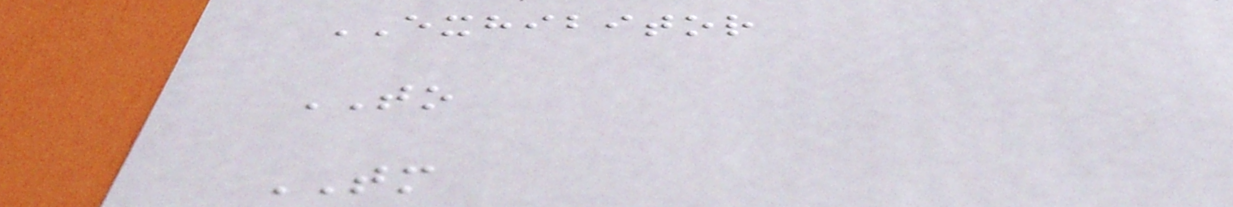EXHIBITOR
TO
TM
